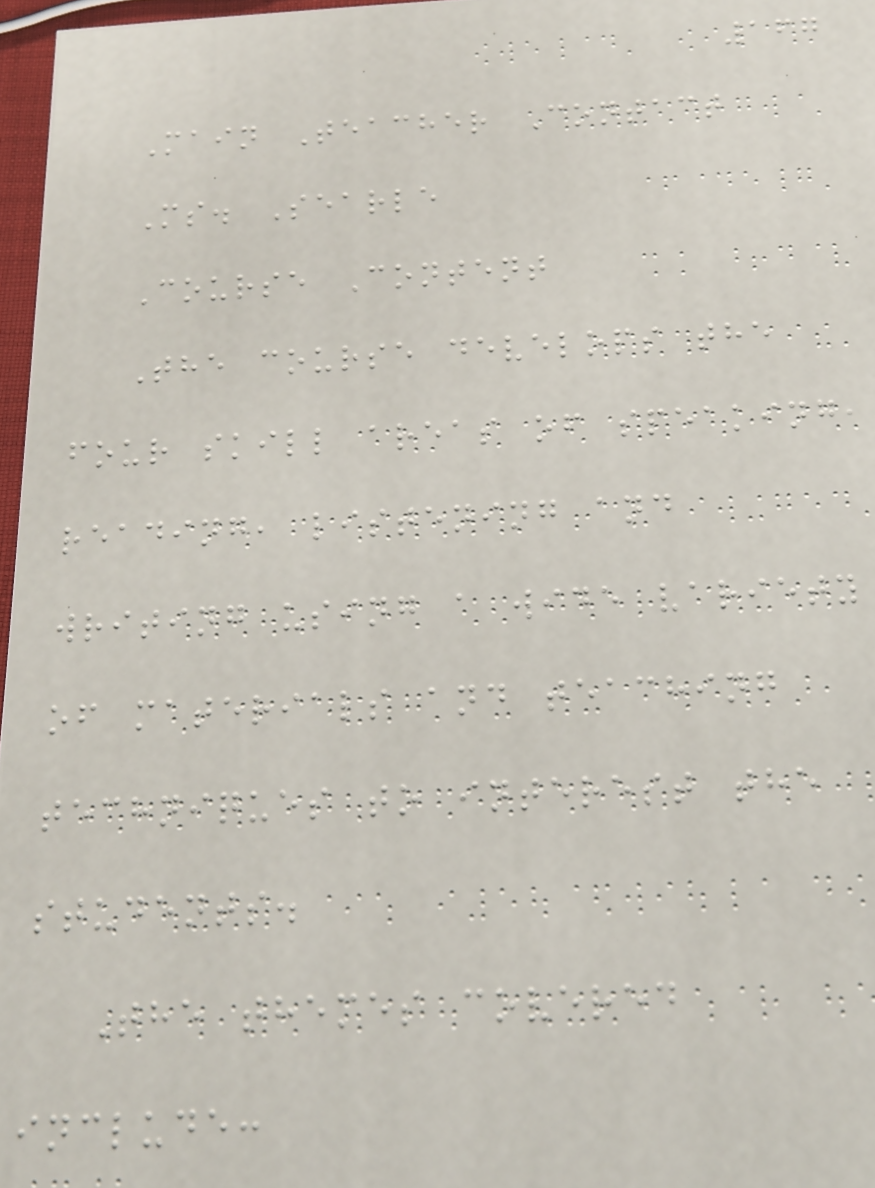167
Main Teacher Contact
Ms. Searle
Course Content
The course develops the
four skill areas of speaking,
reading, listening and
writing using a wide variety
of materials and teaching
techniques to interest the
students.
The themes covered
include:
